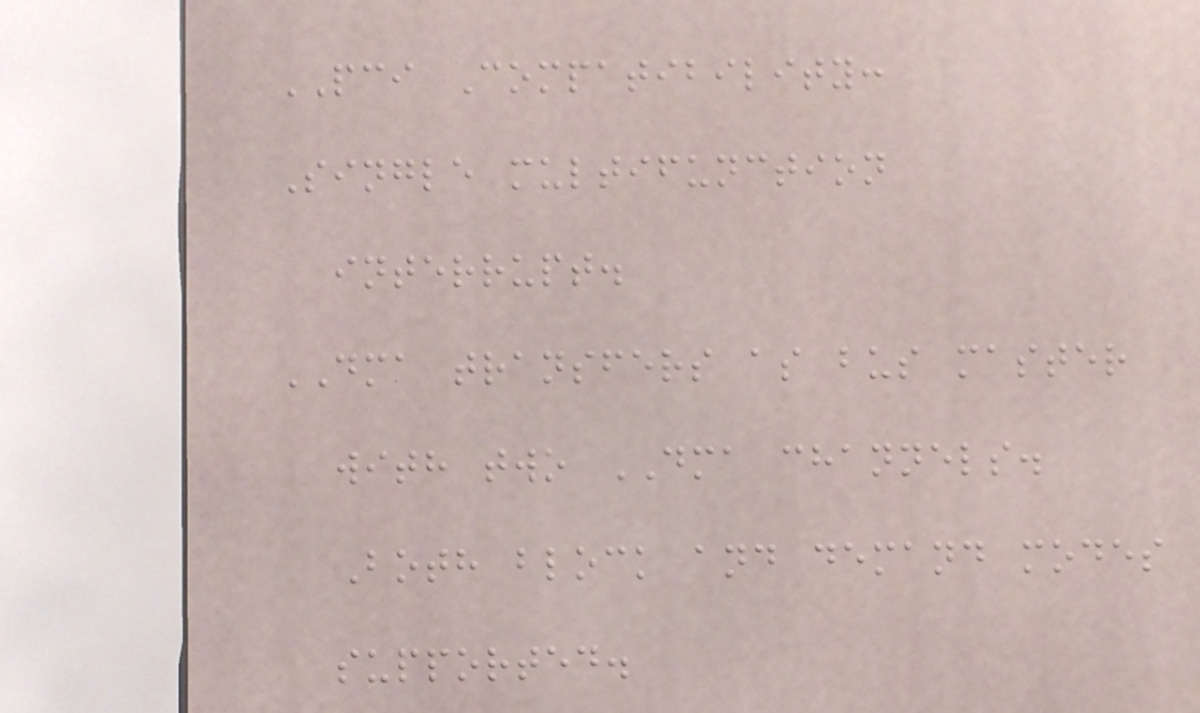PCI Compatibility:
Single multifunction
interrupt.
DMA transfers as bus master
with two DMA channels.
Both block and demand modes
supported.
